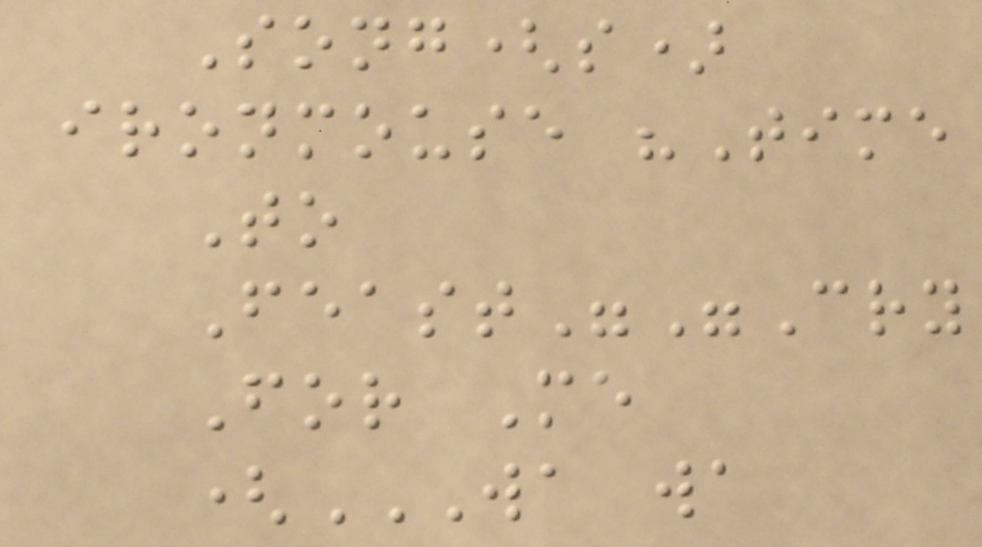Song(s)
ironmouse "Time
To
Feast""Cry
For Me
(WA WA
